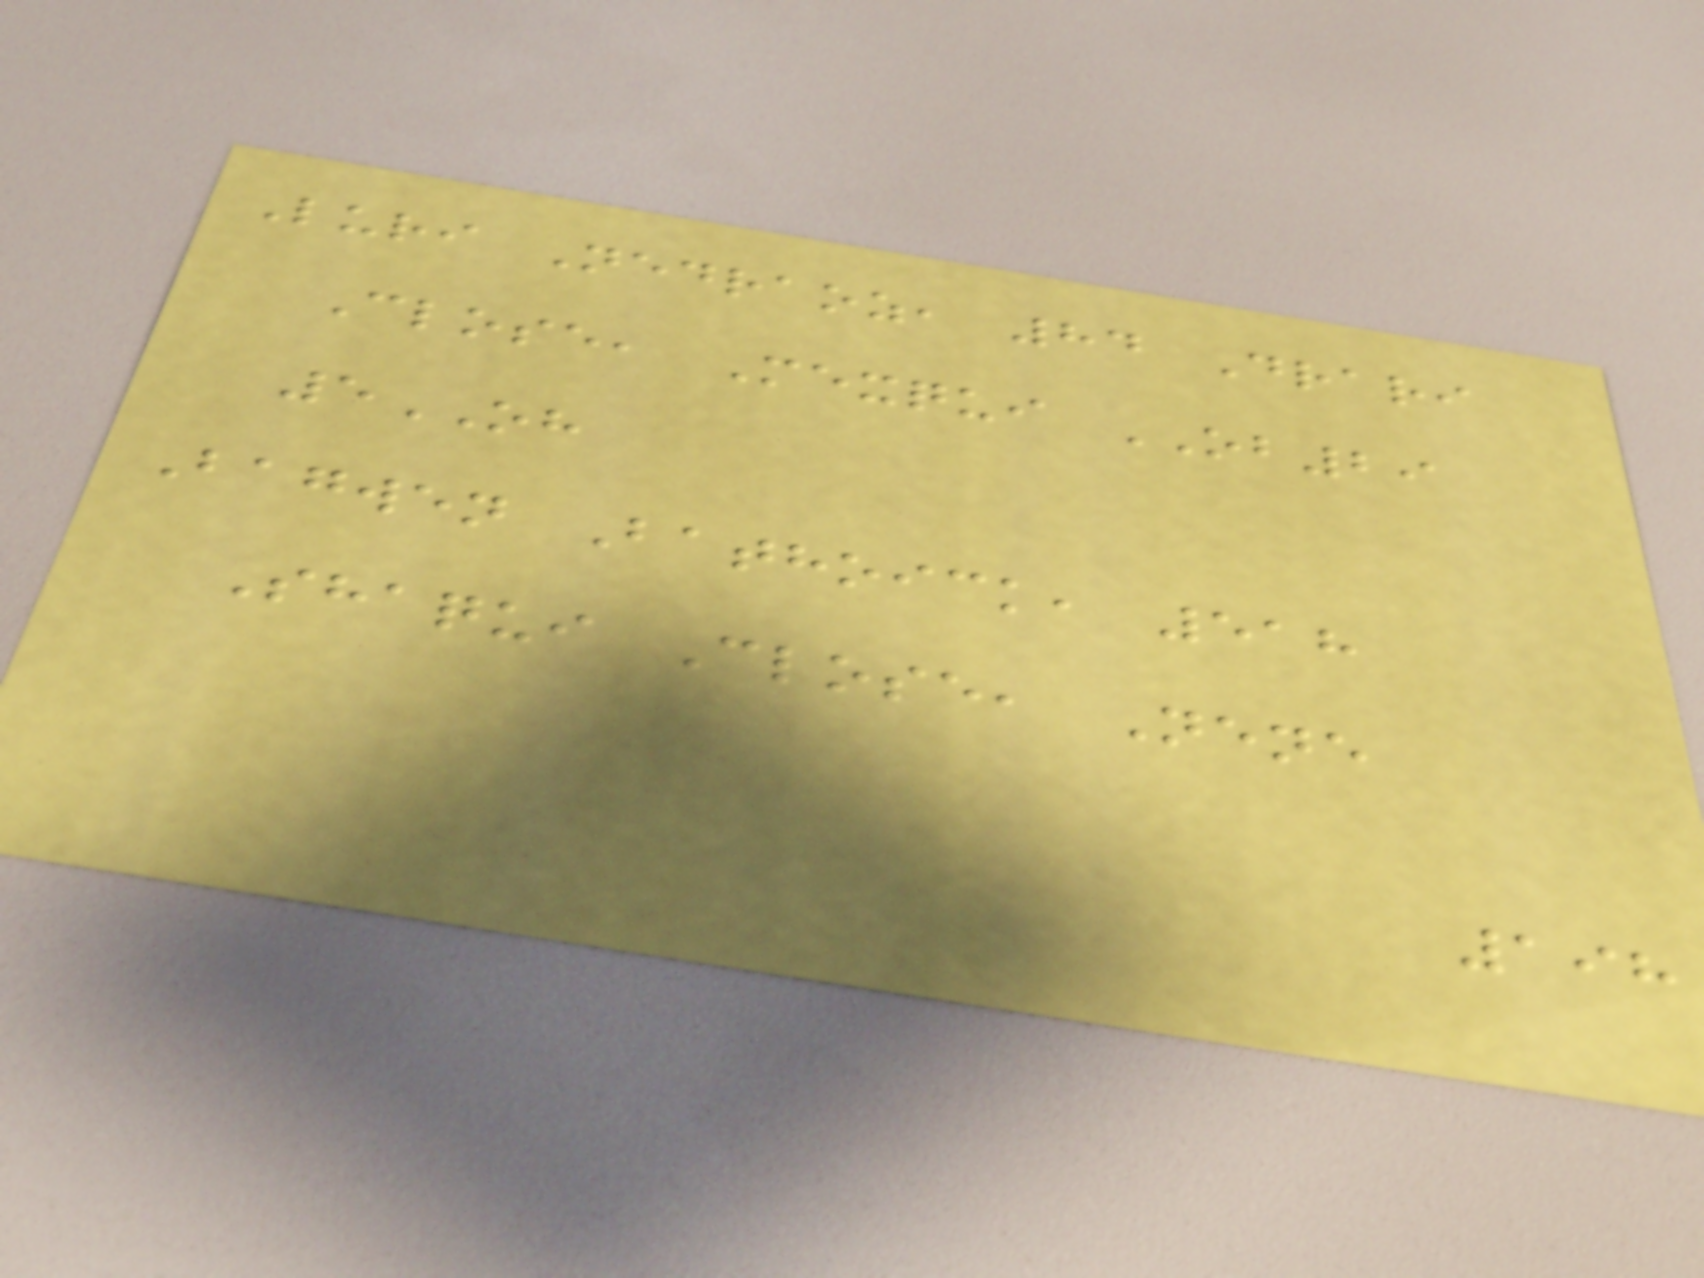Luri Nedraoz, 84 Drari
Close, Mexqui OB29
5OH
Bagwen Bathoick, 518
Shaqui Close, Nene
198
